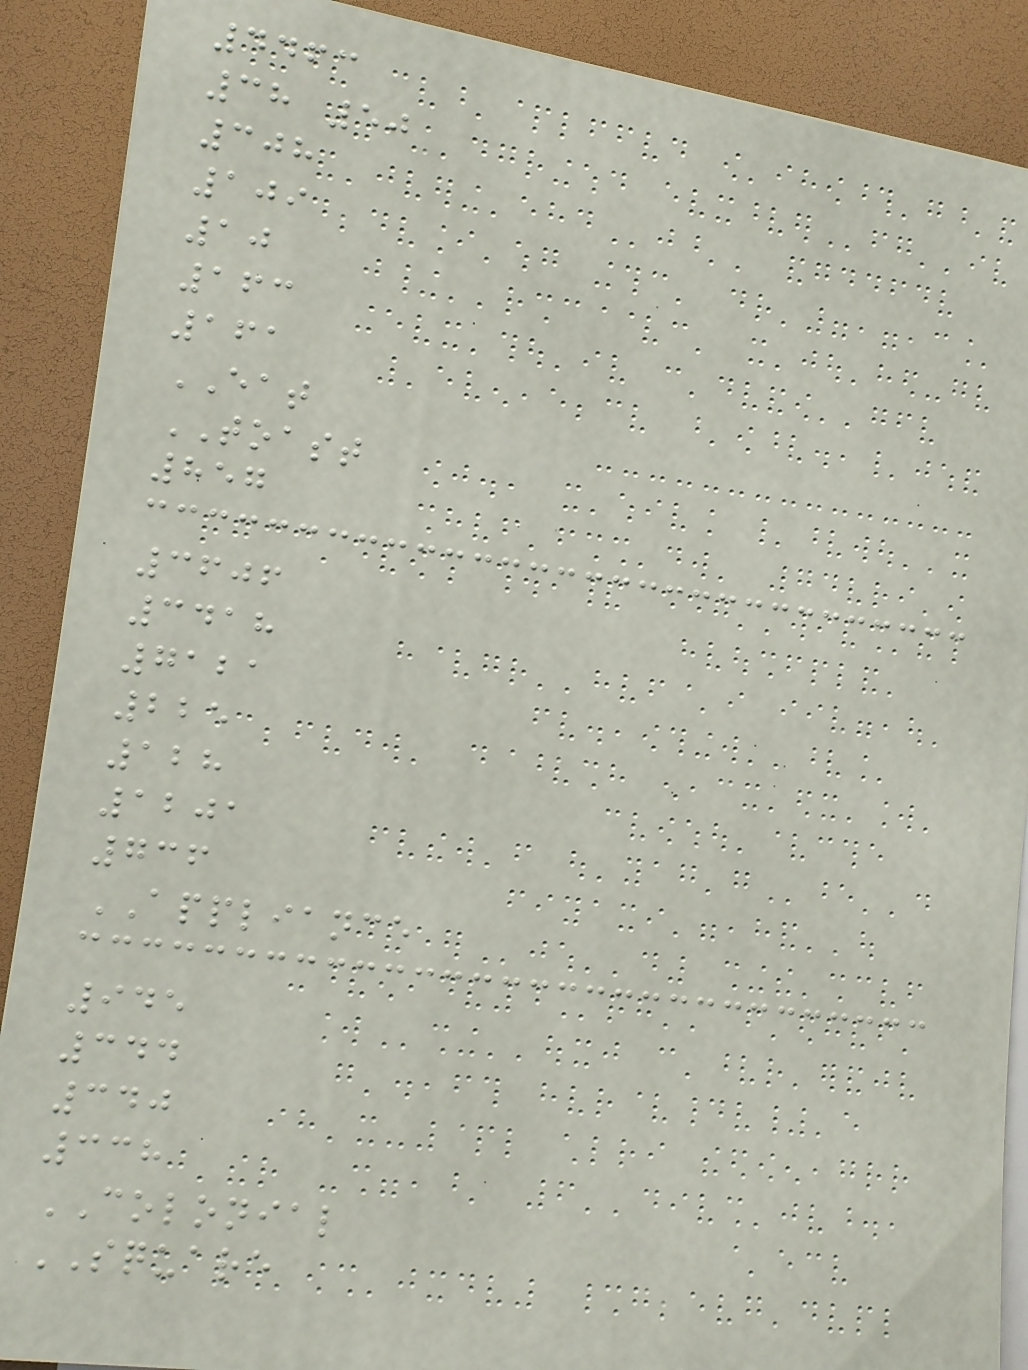4463
38 50
308
109
10
163
161
EAT
TOAST
857
3606
3418
7121
225
128
1201
736
APPLIANCE
945
344
340
338
COLONIAL
SQUARE
